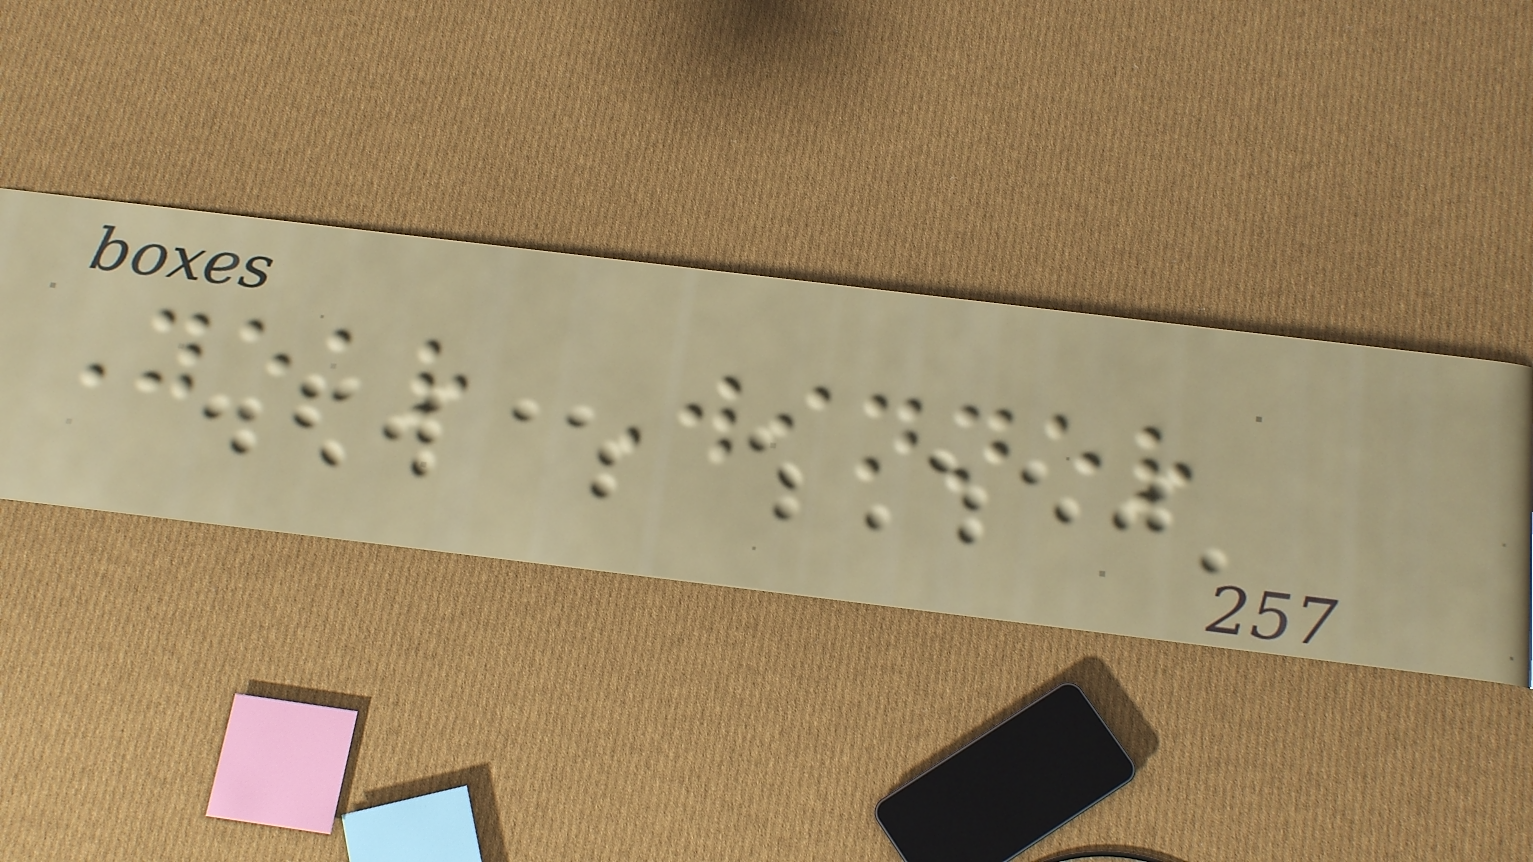Year Winner
